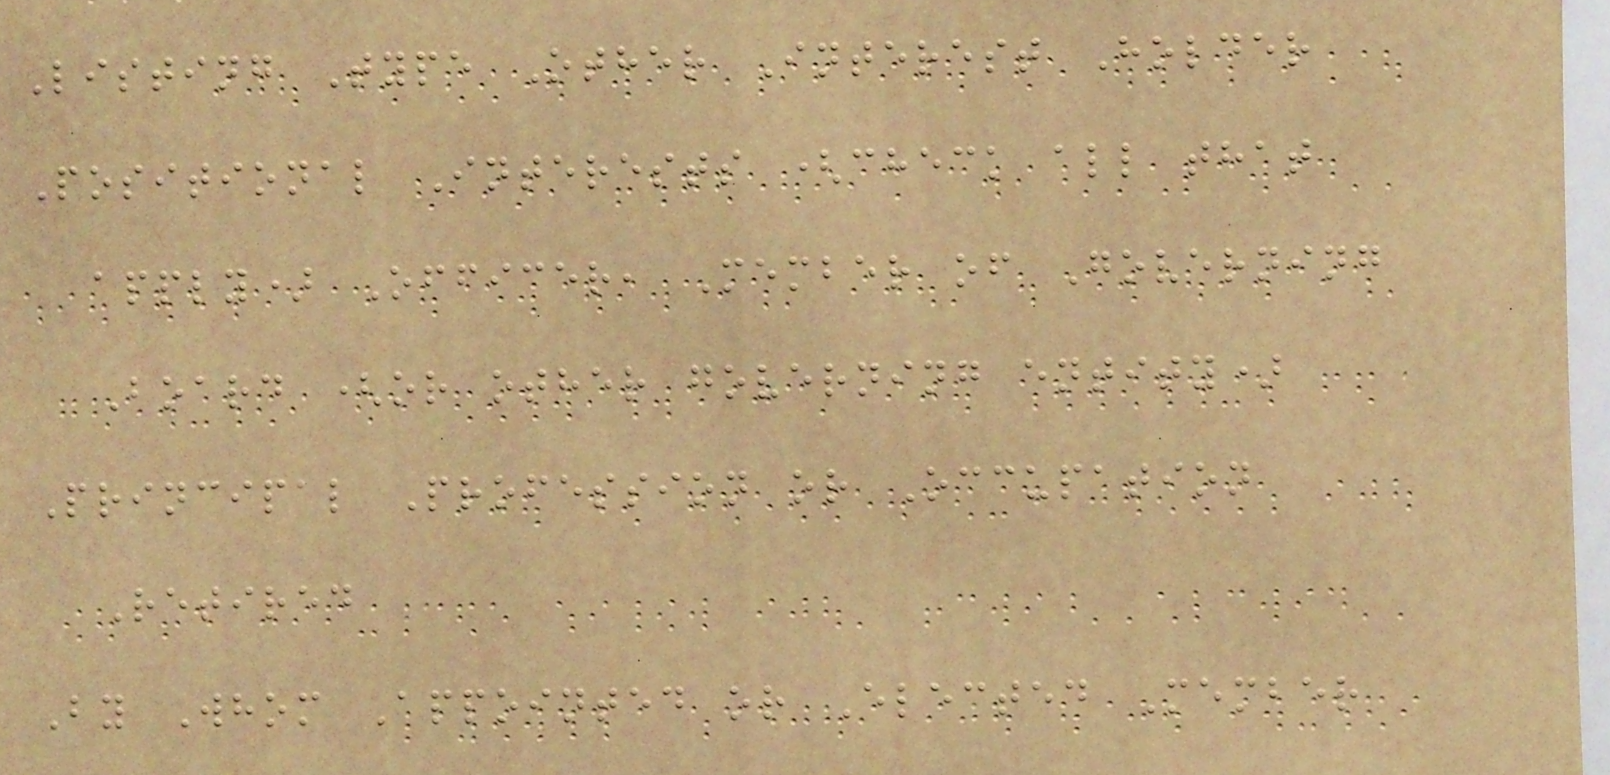Listing Type Other Interest Holder
Positional Interests (check all that
apply) Officer, Member of Governing
Board (or other governing entity)
Principal Profession or Occupation
Retired
By Whom Appointed or Elected Member
